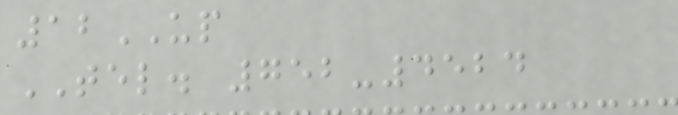12UP
TEL. 752-4524
